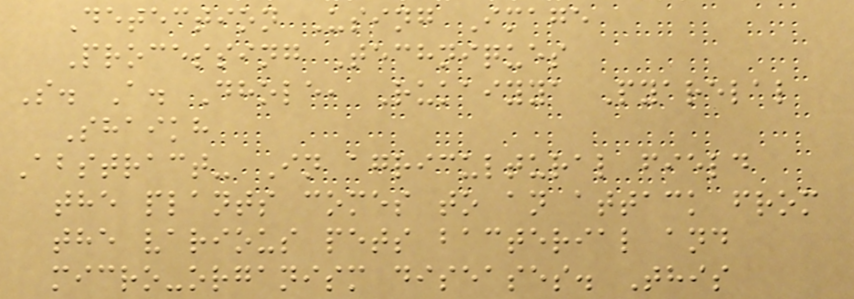Detection Using Image
Processing Techniques
S. A. Dhole, Rukaiyya Pyarelal
Shaikh
Abstract- In agricultural field
the plants comes to an attack from
the various pets bacterial and
micro-organism diseases. This
